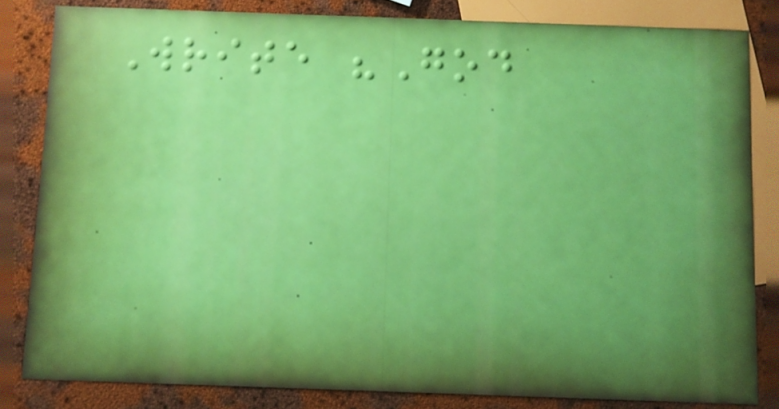Write "God
